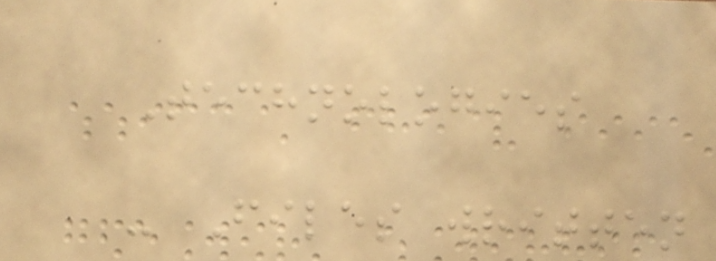Technologies
- Files written
